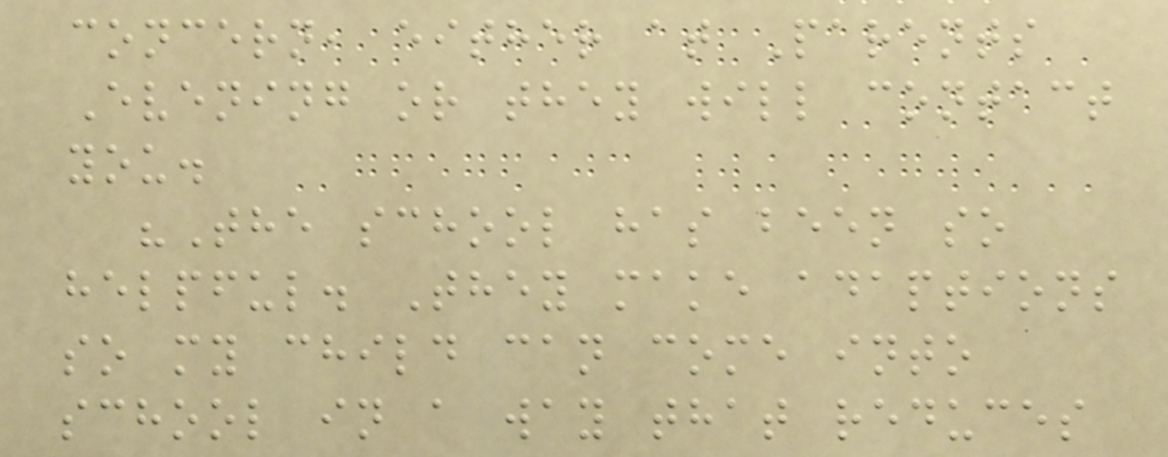concern, either at Parents
Evening or they will contact
you.
"The school has been so
helpful. They make adaptions
so my child can come into
school in a way that reduces
